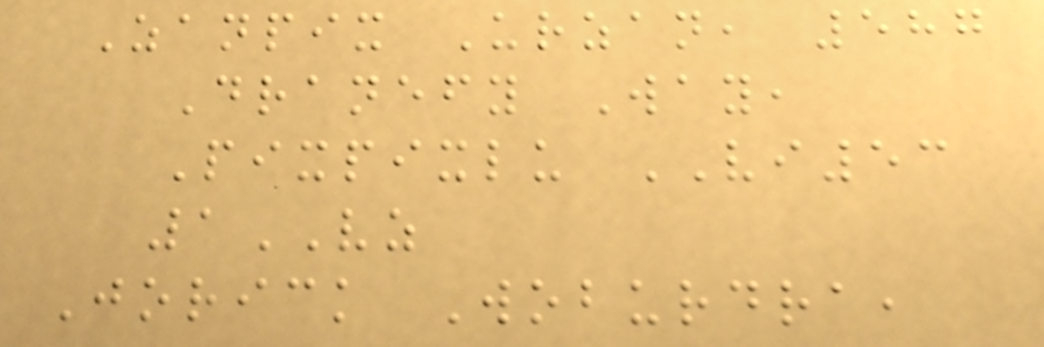Zanpix Urzan, 587
Dranefy Way,
Pixpixlu VI53
1VZ
Jorick Woburdra,
